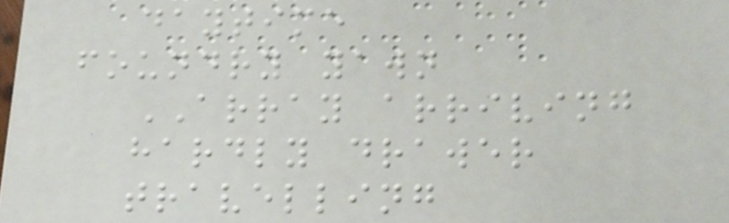daytime
foundry yawn
ARRAY arriving
hardly drawer
travelling
